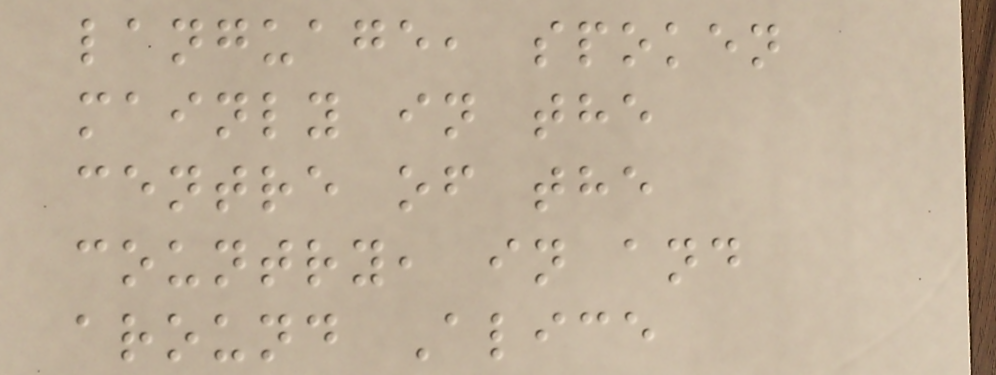language, spoken
mainly in the
centre of the
country, in and
around Alice
